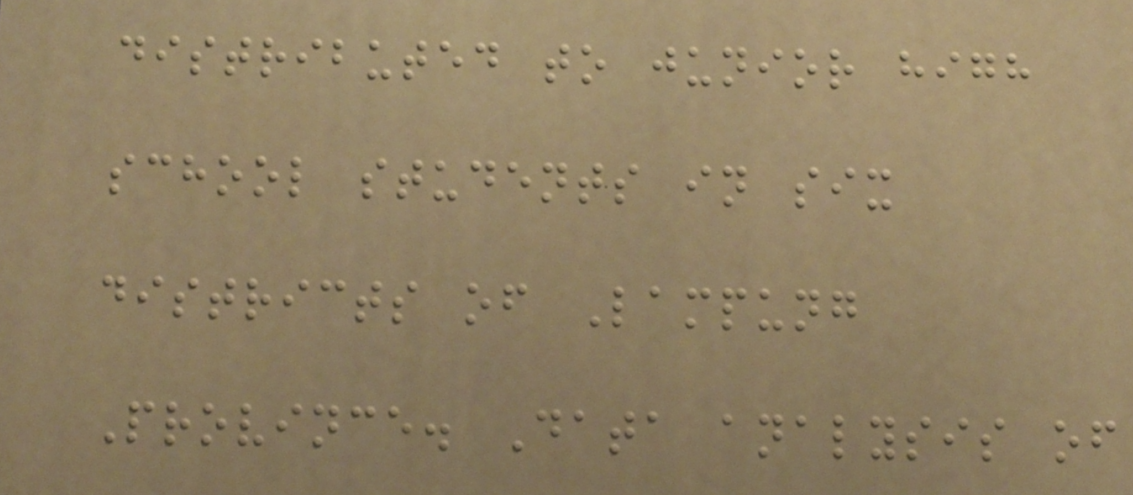distributed to junior high
school students in six
districts of Lampung
Province. Data analysis of
